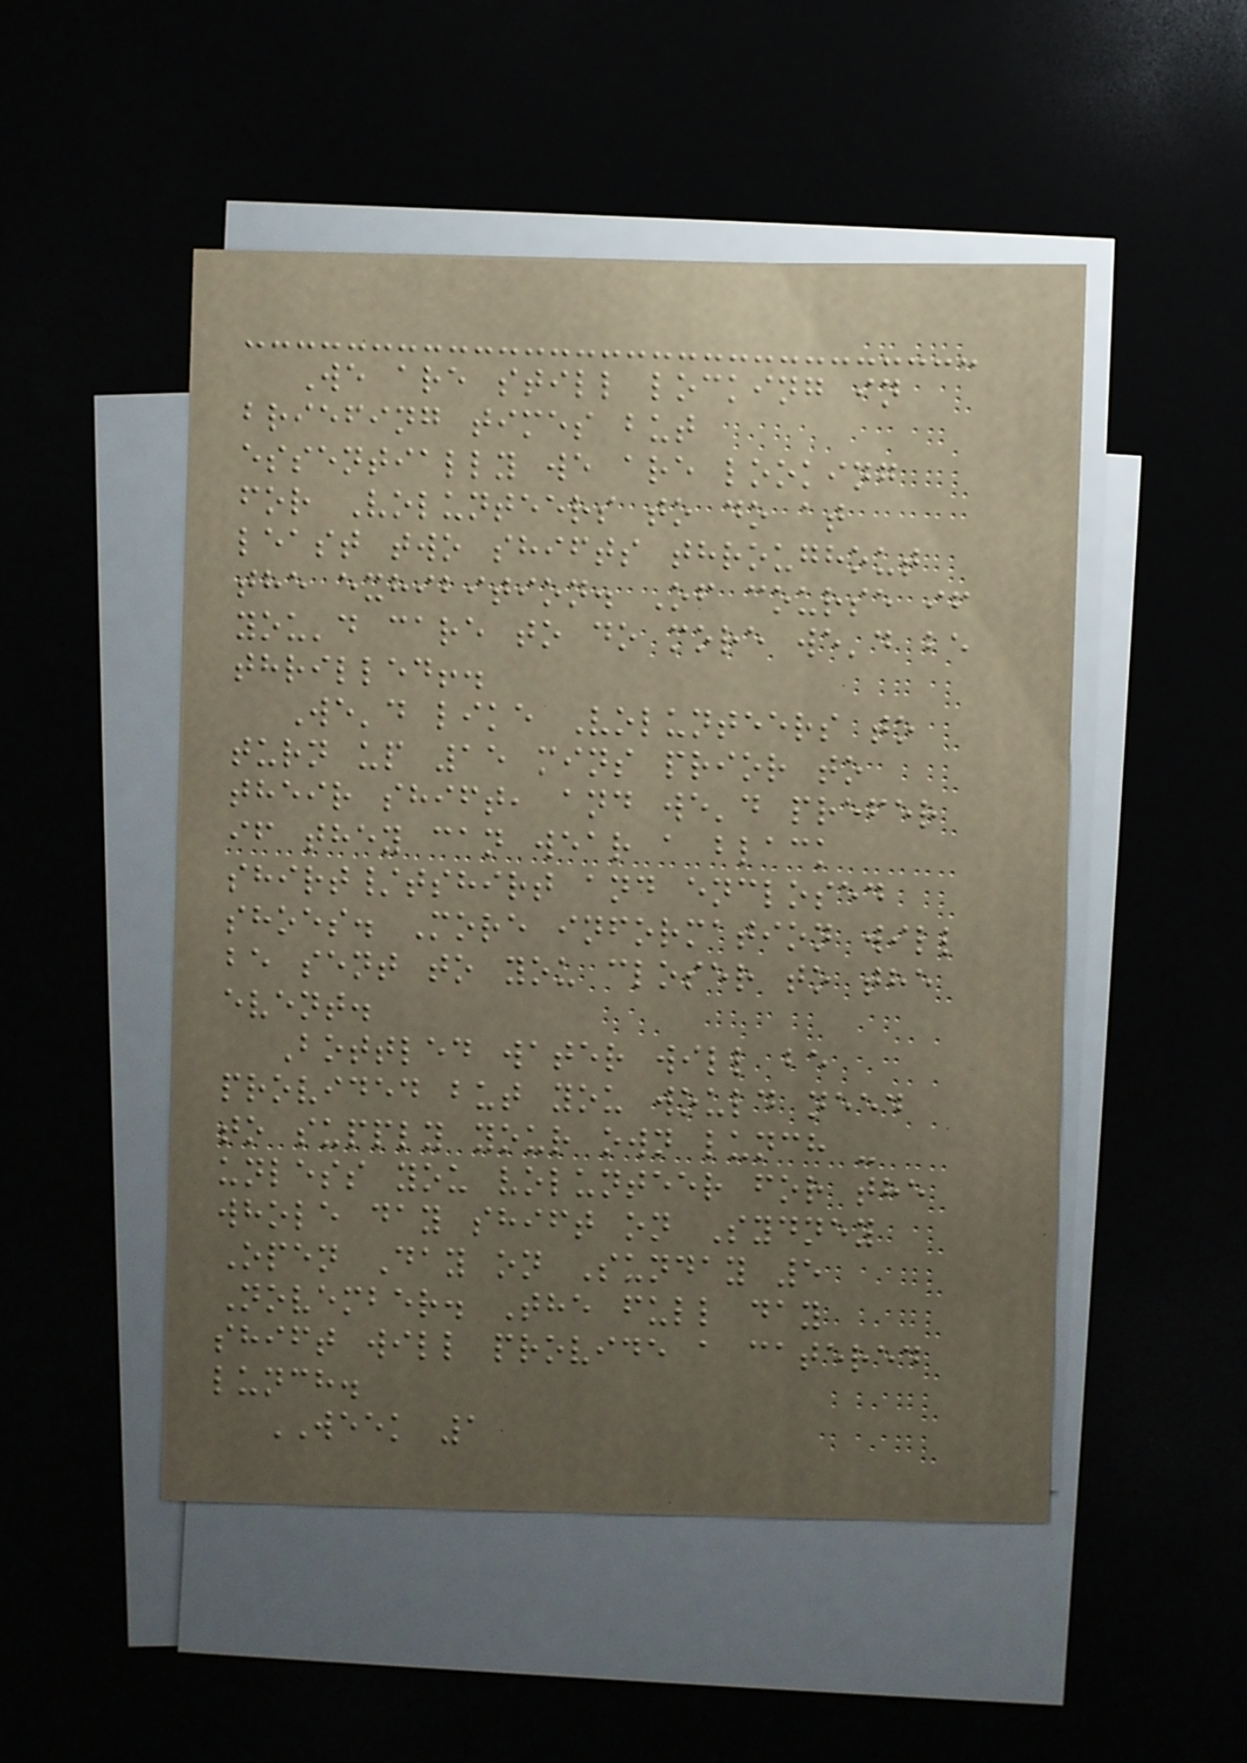We are still locking in
briefing times but
essentially we are looking
for Volunteers to do at
least two shifts throughout
the exhibition. Of course if
you'd care to do more we'd be
thrilled!.
We'd like Volunteers to
turn up 15 mins prior to
their shift, and we'd prefer
if they can wear a black
shirt/tshirt and enclosed
shoes. More information will
be sent to you closer to the
event.
Bottled water will be
provided but you would need
to supply your own lunch -
unless you volunteer for the
whole day shift on Sydney
Open Day on Sunday 5
November. The full day
shift will provide a catered
lunch.
WEEK 1
